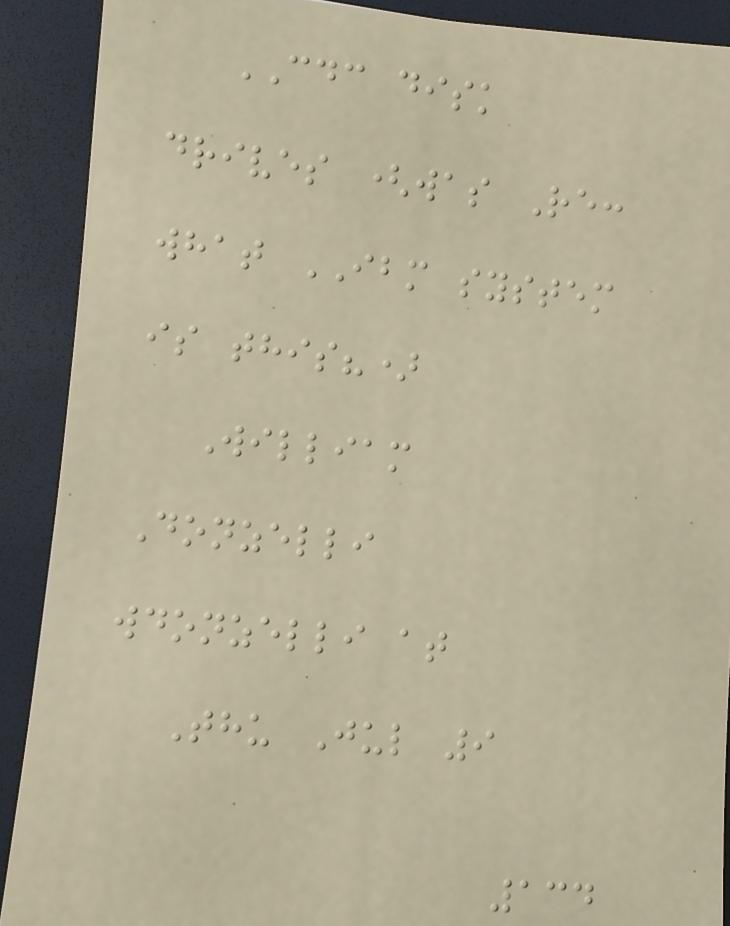CDC disk
drives (was Re:
what IBM system
is this?)
William
Donzelli
wdonzelli at
Thu Jul 9
134
